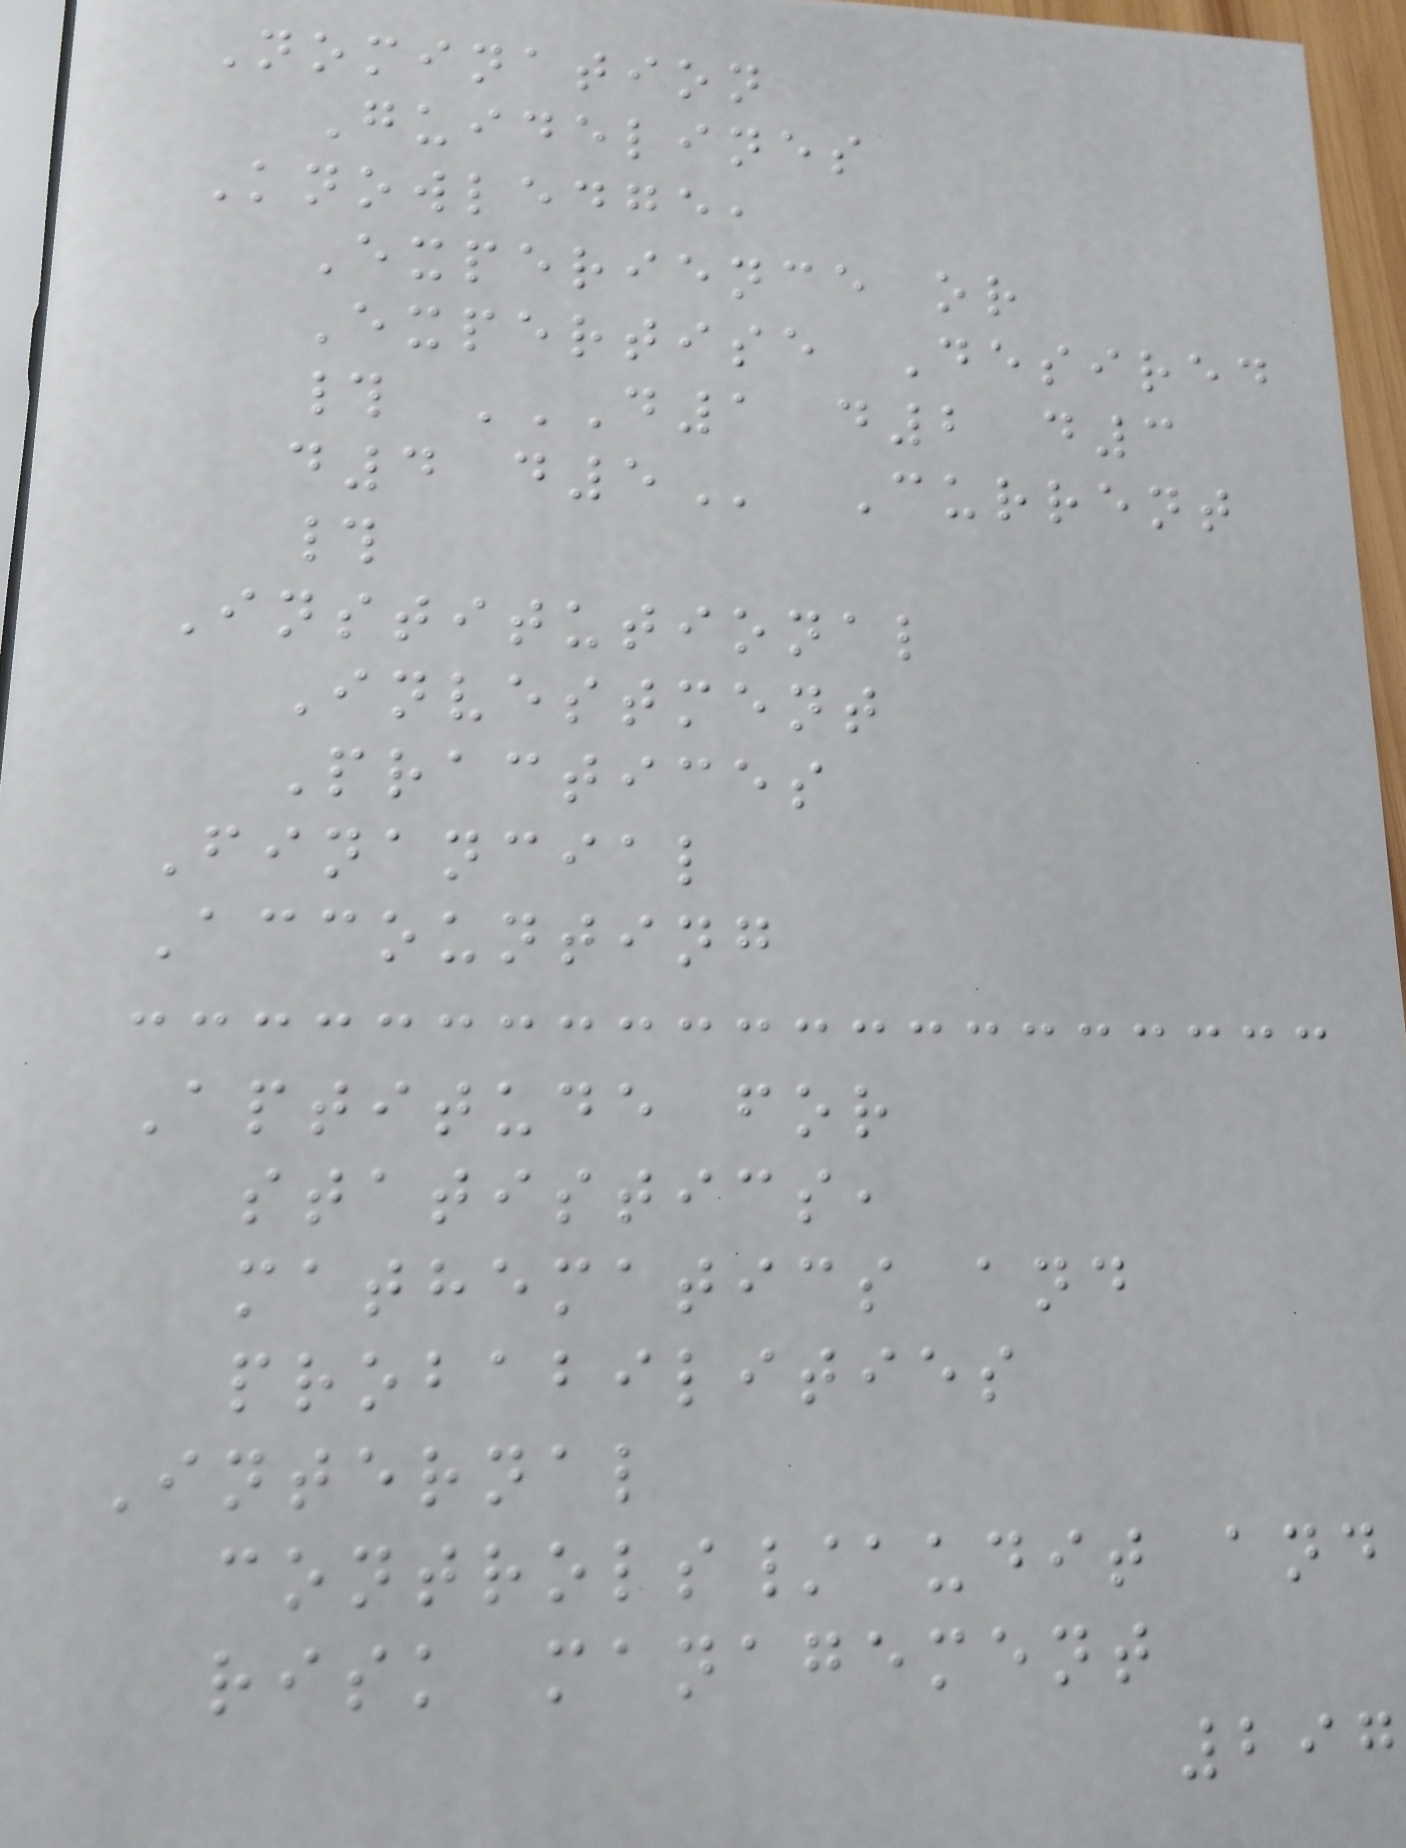Nomination
Guidelines
Knowledge,
Experience or
Expertise Desired
# D1 D2 D3
D4 D5 Current
#
Institutional
Investment
Practices
Financial
Accounting
Aptitude for
statistics,
mathematics and
probabilities
Internal
controls/audit and
risk management
297
